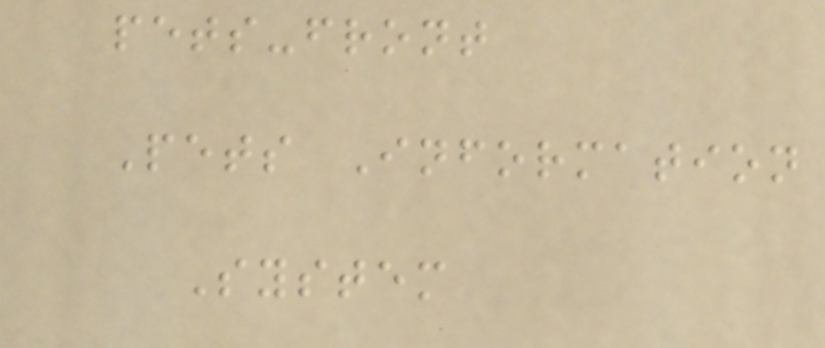pets-front
Pets Information
System
